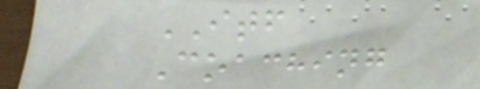ITF
Coaching
